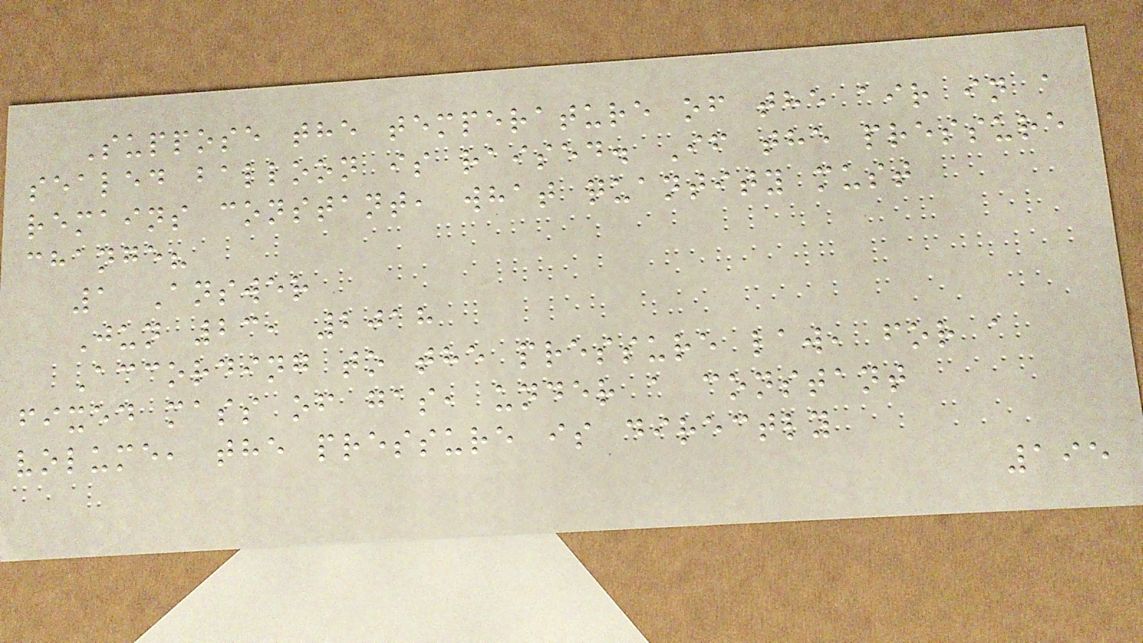Suppose the temperature of the air in a
sealed balloon is raised. If the pressure
remains constant, what quantity must
change?
1 Answer
Jun 23, 2018
According to the pressure law, for a
fixed mass of gas, under a constant
volume, the pressure is directly
195
